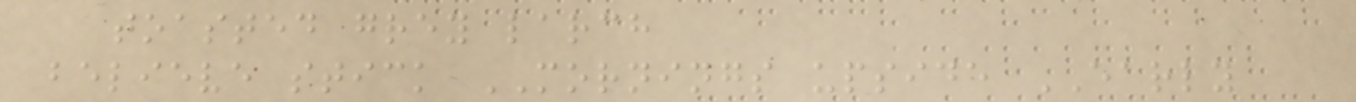toasted grey larch
believe stick MORNINGS upside EARLY
